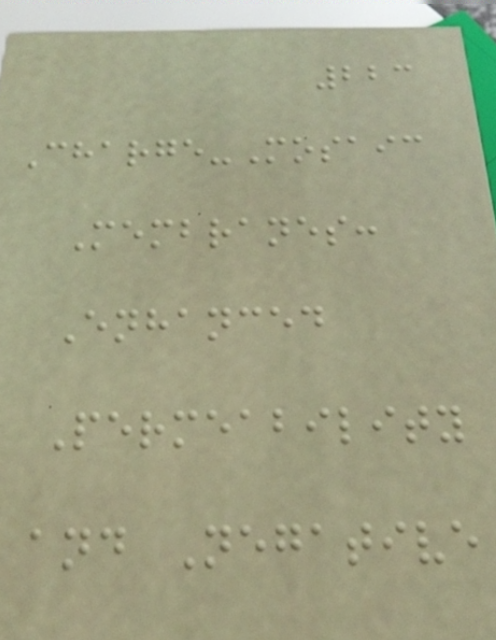223
Charge-Mosaic
Membranes:
Enhanced
Permeability
and Negative
